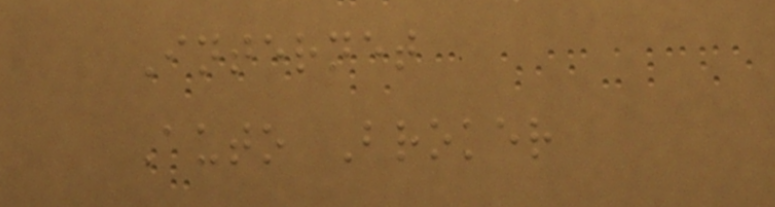Internet
Auto Broker
